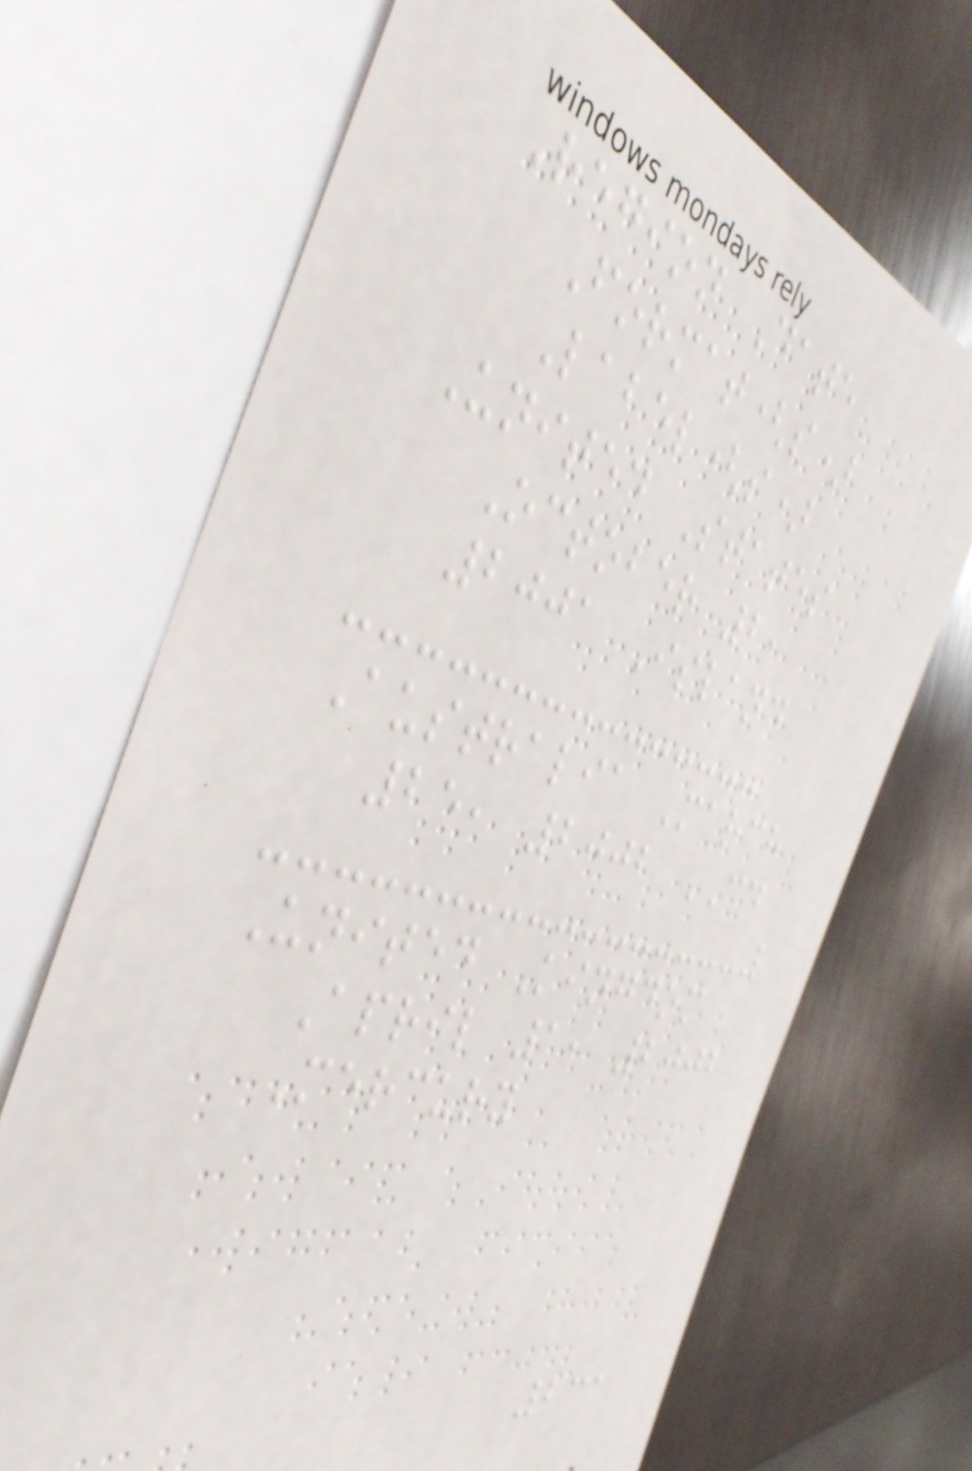Region Date
Format(s)
Label(s)
United States
October 2,
2001 Island
Australia March
25, 2002 CD
United Kingdom
April 1, 2002
Mercury
231
